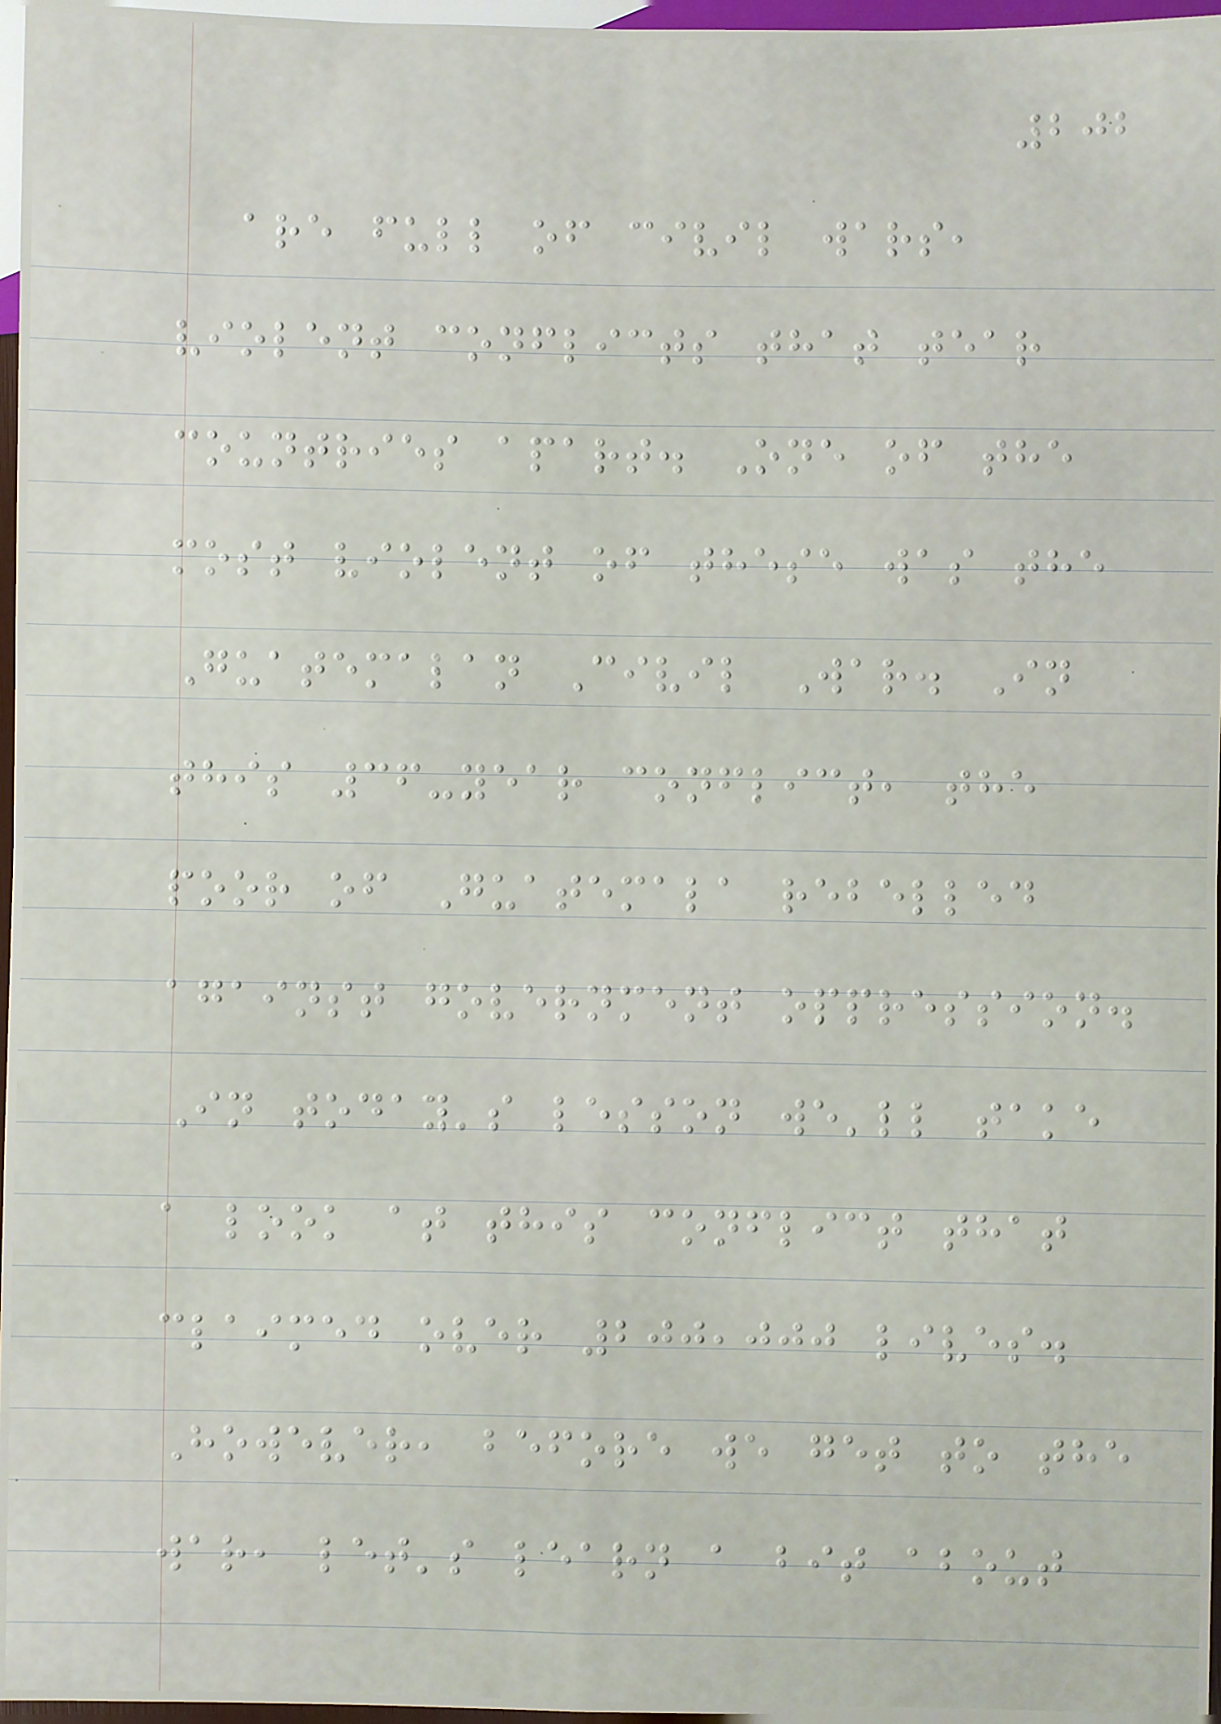202
are full of civil wars,
violent conflicts that tear
countries apart. One of the
most violent of these was the
Guatemalan Civil War. In
this 36-year conflict, the
poor of Guatemala rebelled
against government oppression.
In today's lesson we'll take
a look at this conflict that
claimed over 200,000 lives.
However, before we get to the
war, let's learn a bit about
